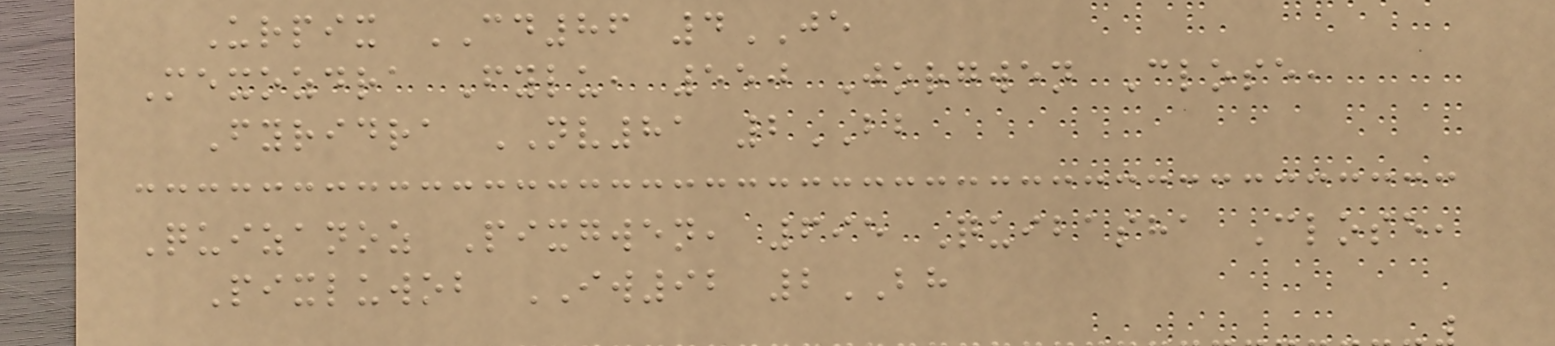Urpix CD86 4JE
Mexozdra Fylu, 550 Jorgwen Close,
Fyridra NV81 2BB
Quizanoz Pixgwen, 695 Quibasha Close,
Pixluwob IW92 2BH
